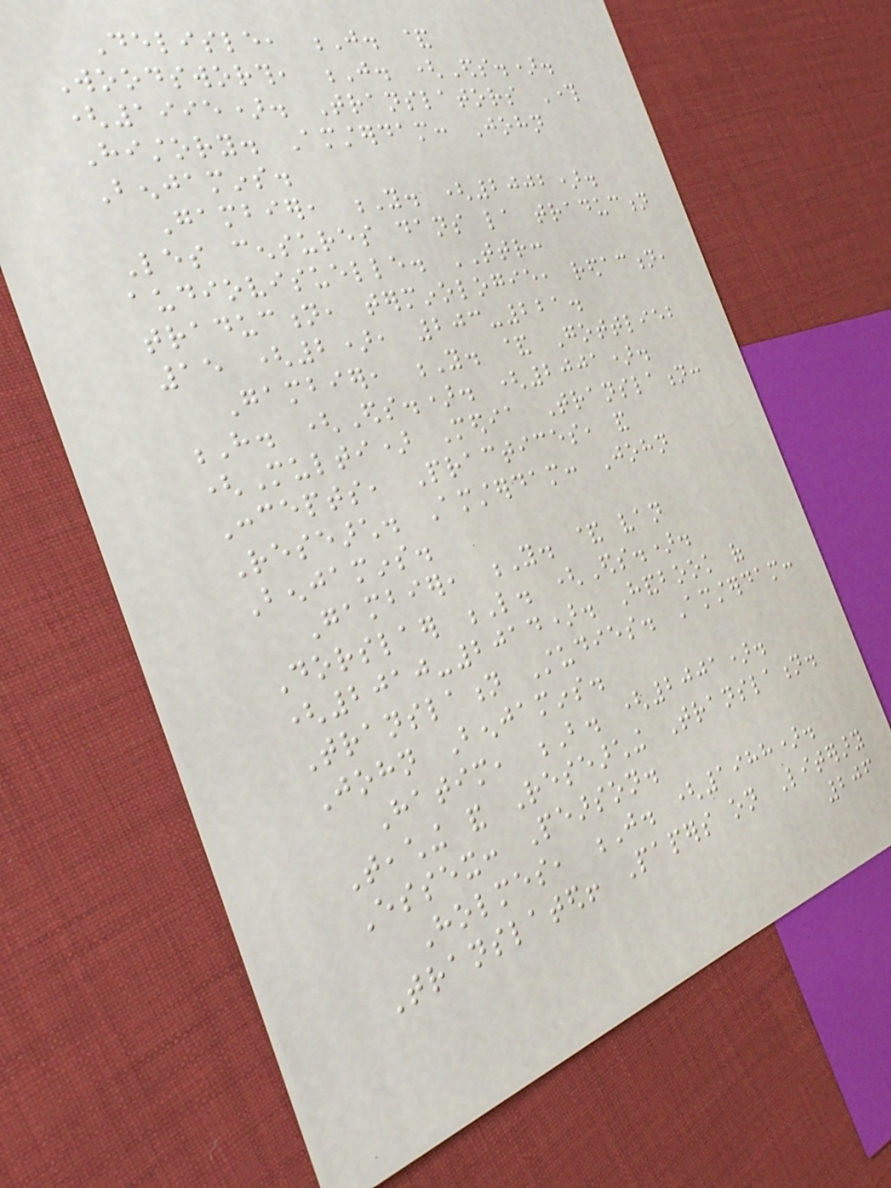Delisle, J. &
Woodsworth, J. (Eds.).
(1995). Translators Through
History. Amsterdam: John
Benjamins.
Gambier, Y. (2002).
Les censures dans la traduction
audiovisuelle. TTR:
traduction, terminologie, redaction,
15 (2), 203-221.
Gambier, Y. & Gottlieb
H. (Eds.). (2001).
(Multi) Media Translation:
Concepts, Practices, and
Research. Amsterdam: John
Benjamins.
Gambier, Y. & van
Dorslaer L. (Eds.).
(2010-2014). Handbook of
Translation Studies. Amsterdam:
John Benjamins.
Hatim, B. (2001).
Teaching and Researching Translation.
Essex: Pearson.
Holmes, J. (1988).
Translated! Papers on Literary
206
